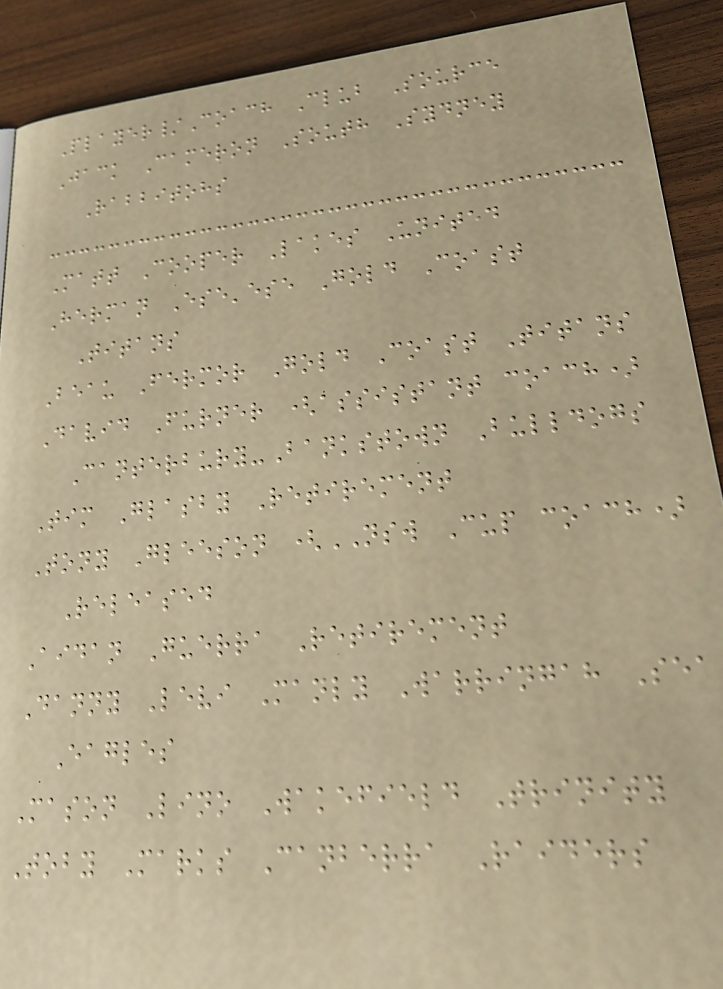Player/Coach Club Source
Jack Cameron South Sydney
Rabbitohs
Matt Cooper Lakes United
Herman Ese'ese Gold Coast
Titans
Beau Fermor Gold Coast Titans
David Furner (assistant coach)
Canterbury-Bankstown Bulldogs
Tim Glasby Retirement
Tony Gleeson (NSW Cup coach)
Released
Aidan Guerra Retirement
Danny Levi Manly Warringah Sea
Eagles
Mason Lino Wakefield Trinity
Toby Marks Canberra Raiders
